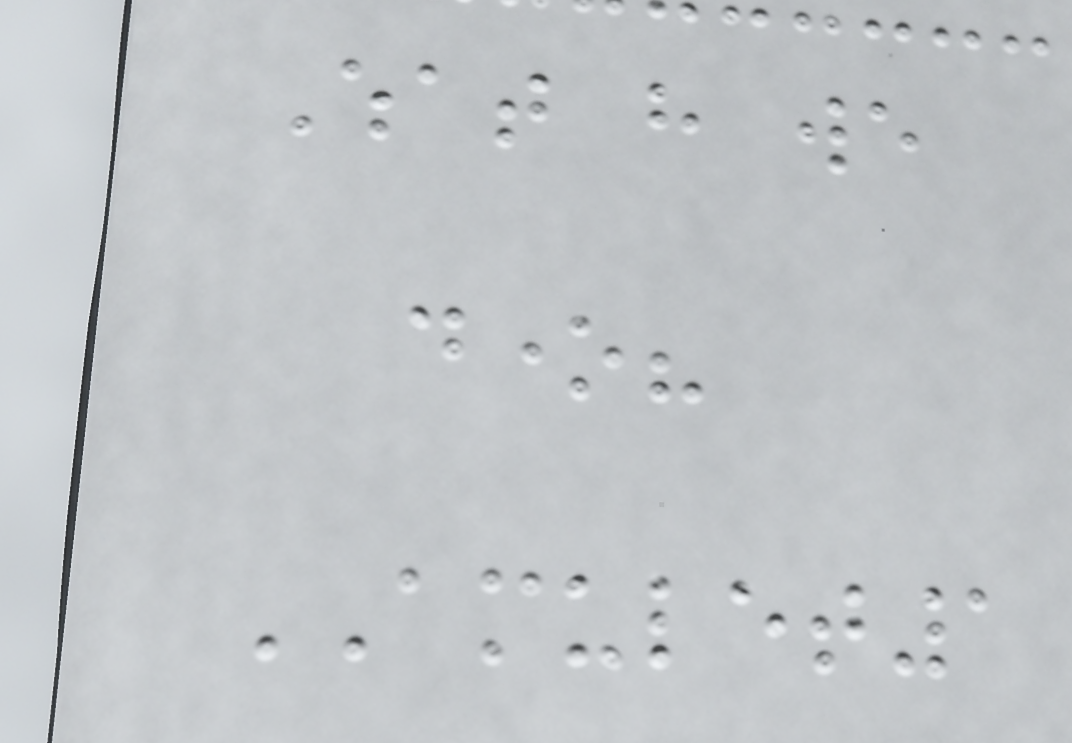What have we
done?
AMULET1
